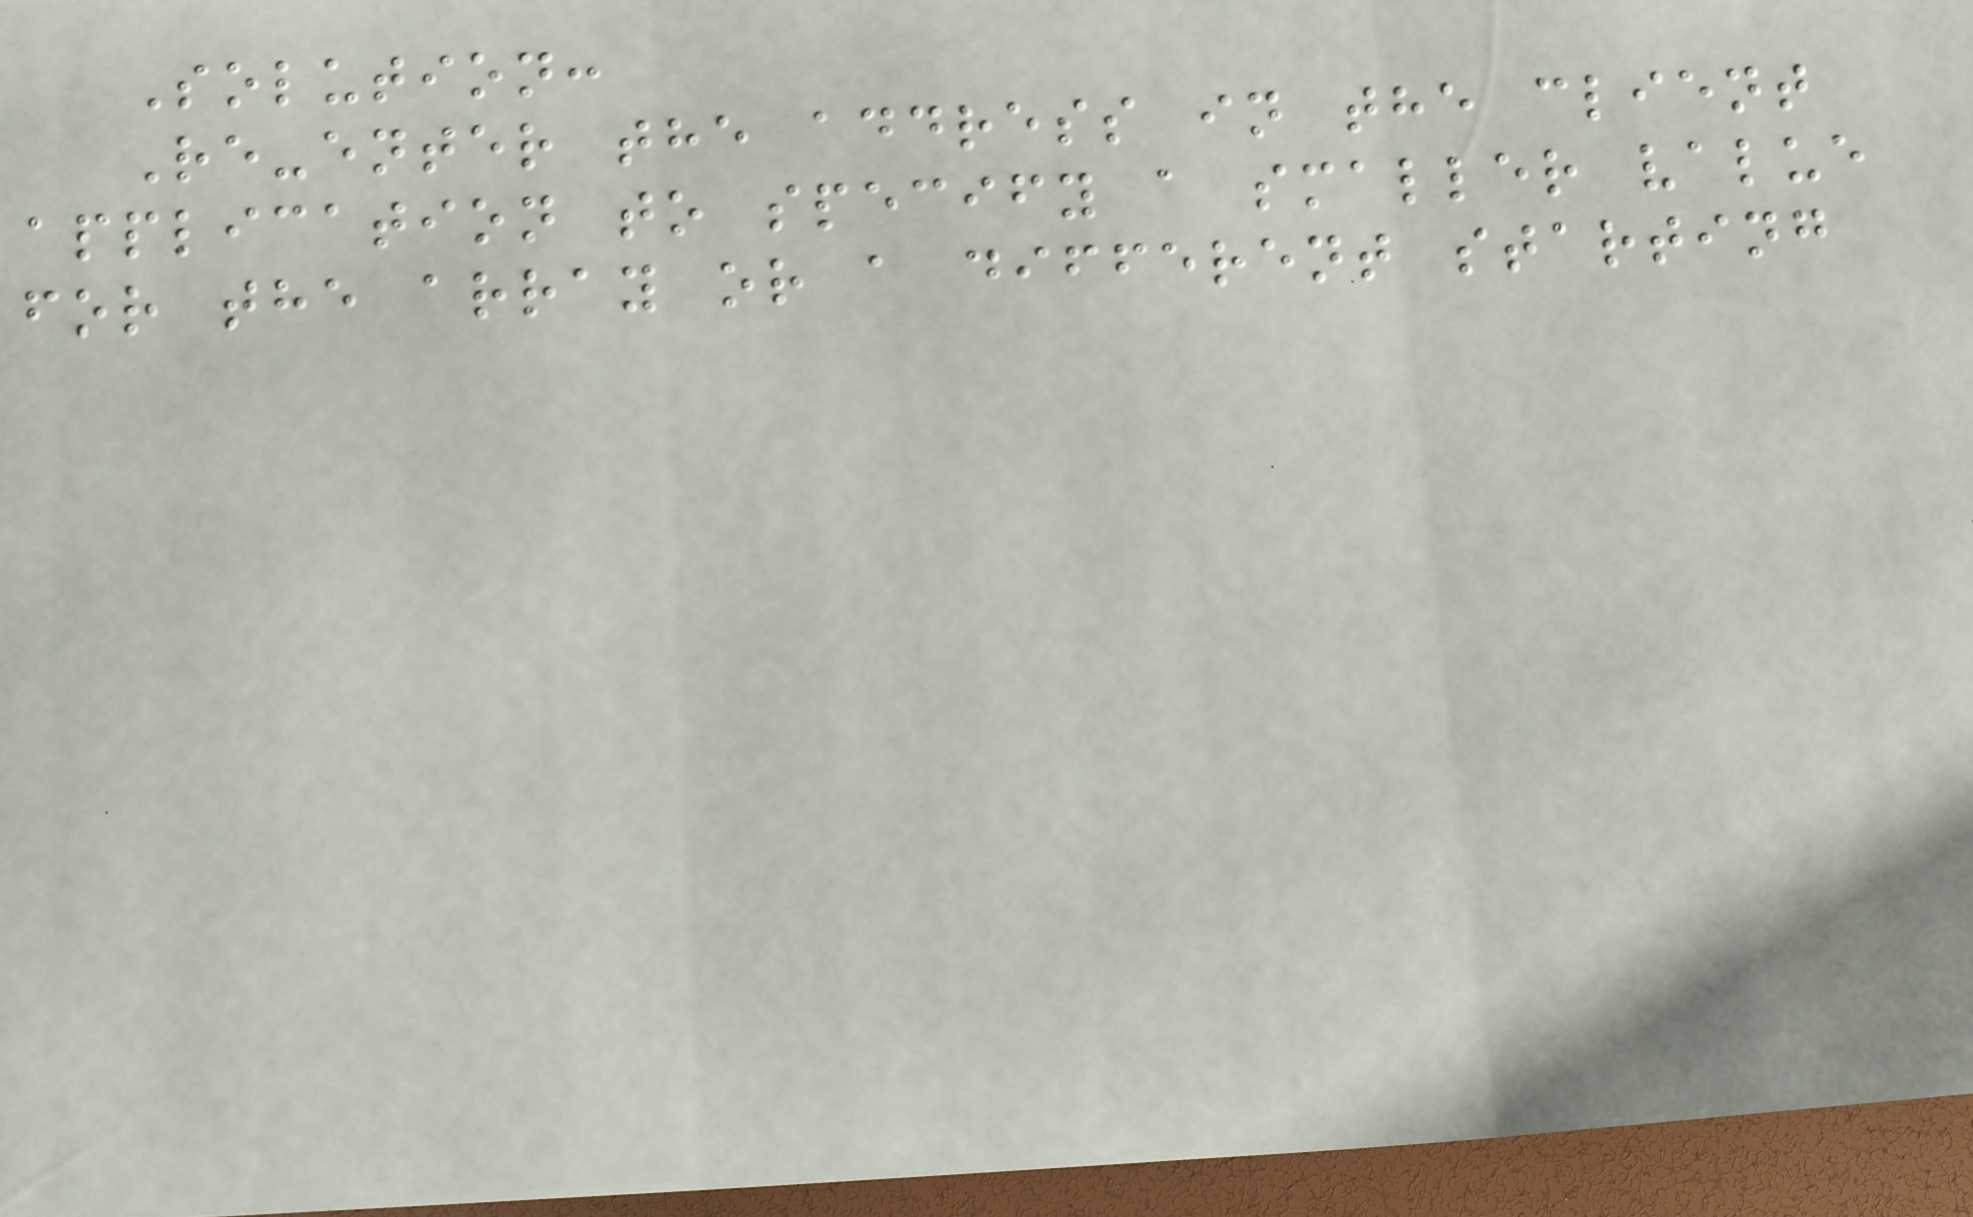Solution:
Re-enter the address in the client
application to specify a smaller value
for the array or a different starting
